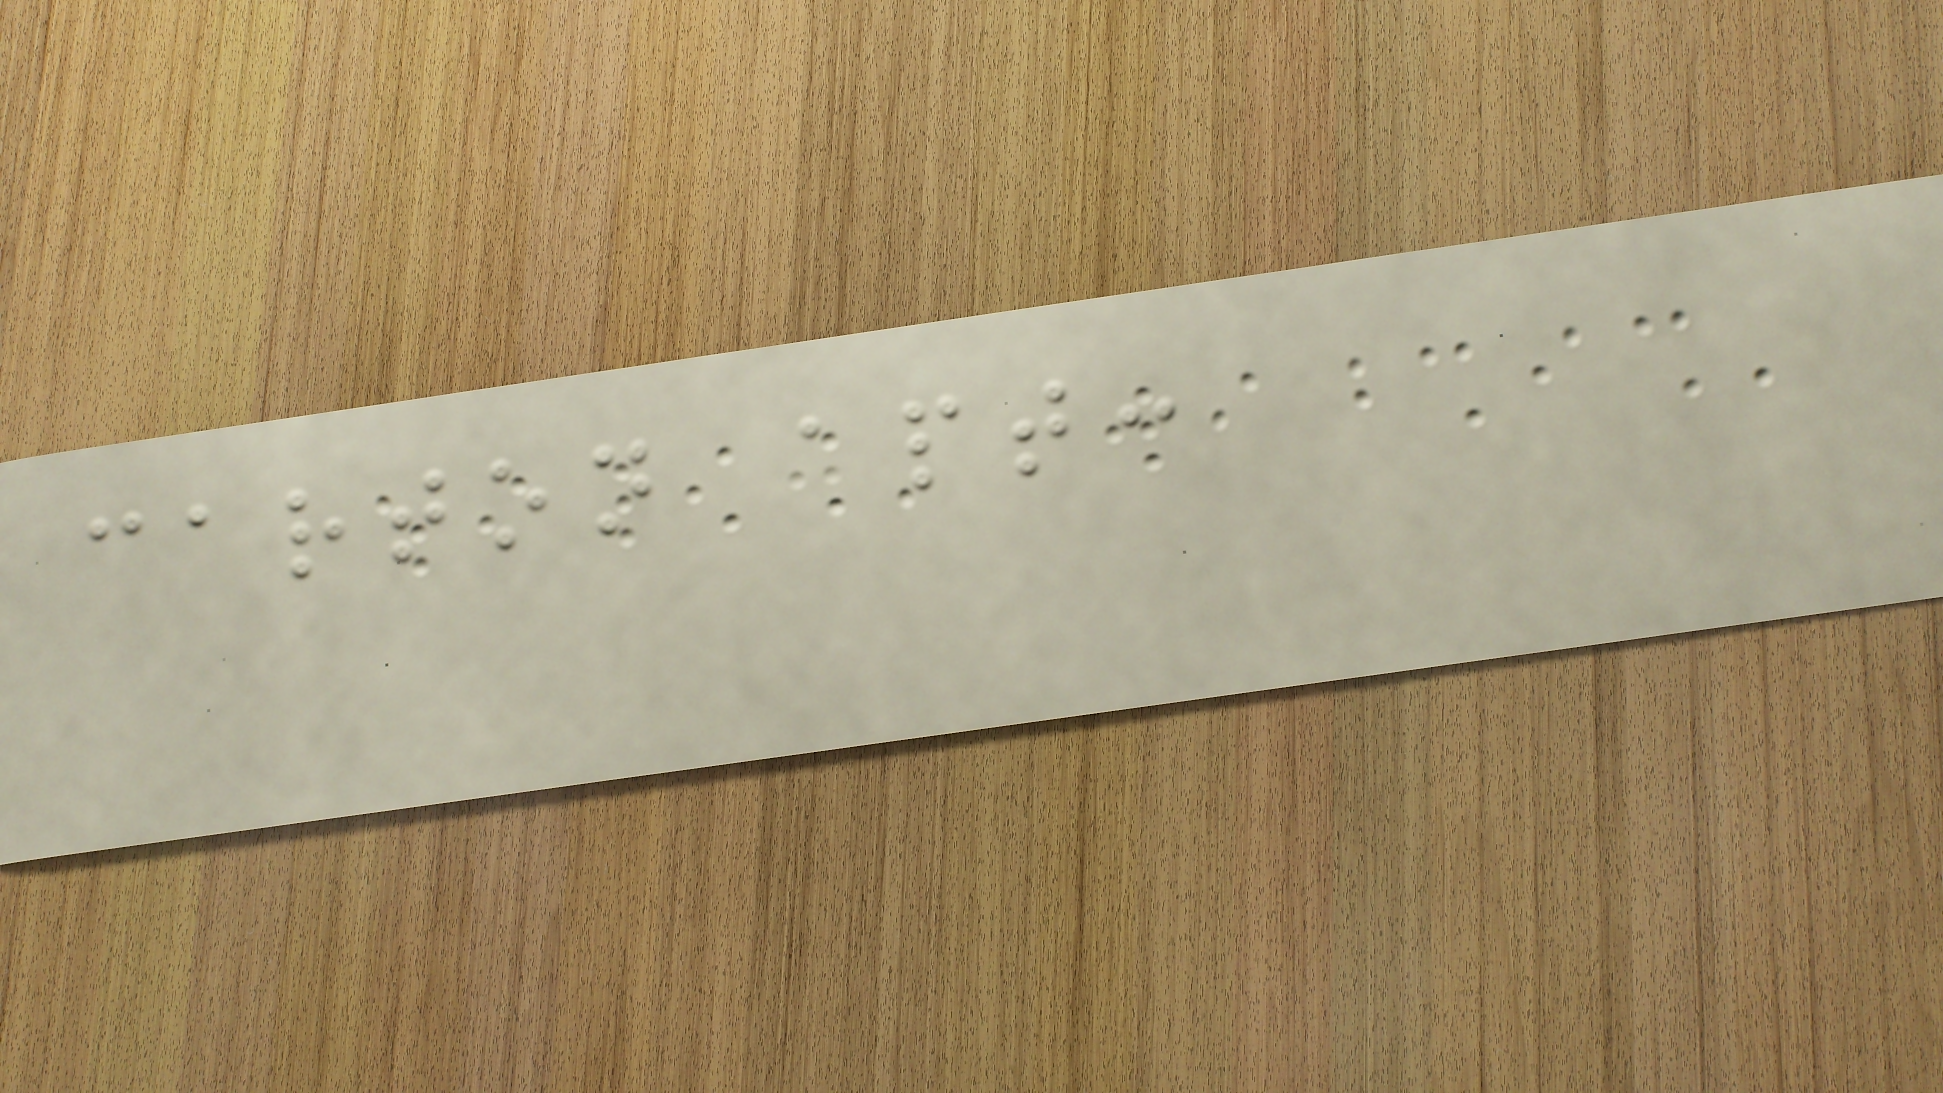carton apt:
